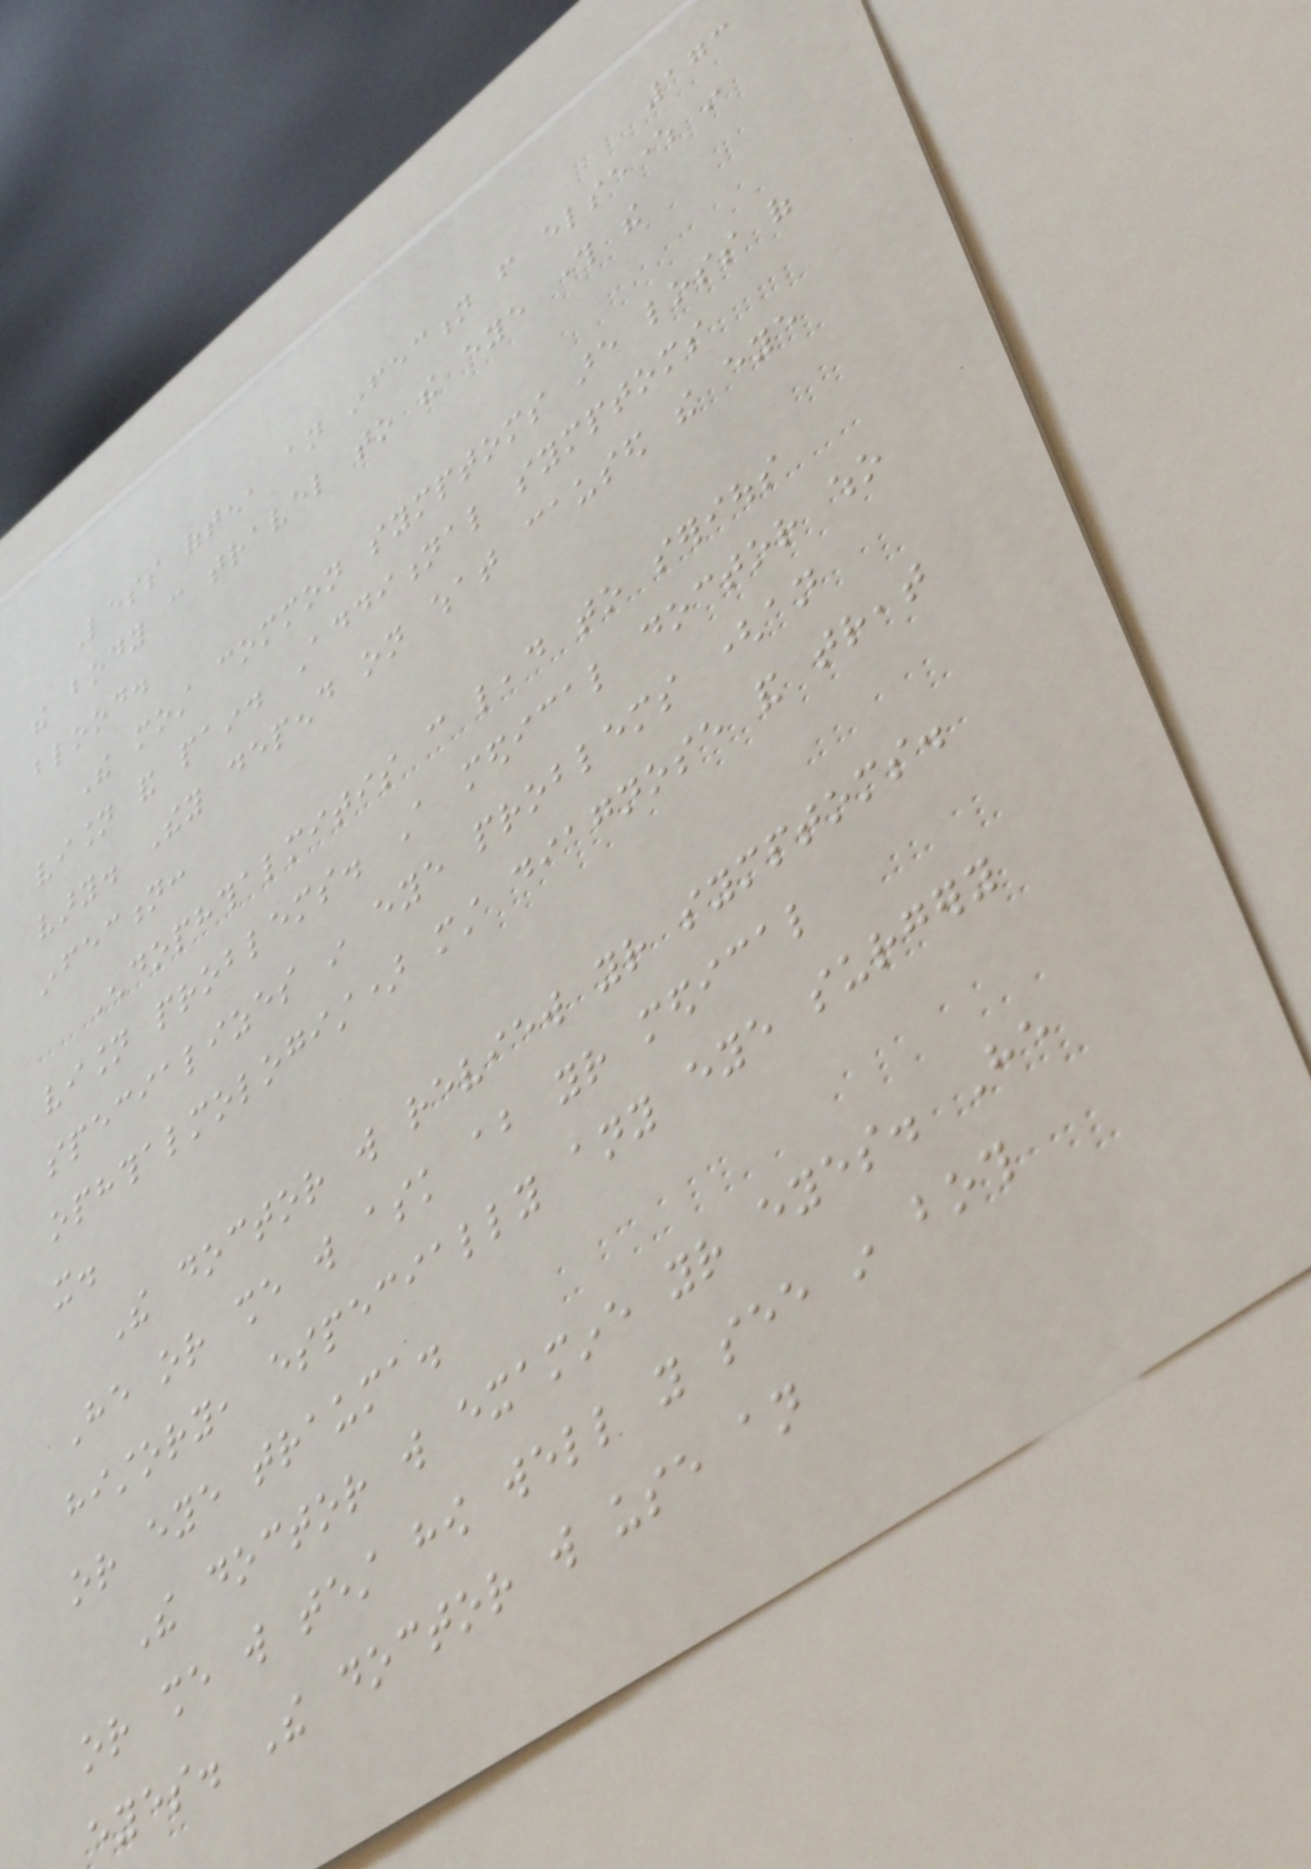173
Less often, an infection from elsewhere in
the body can travel to the eye through the
blood.
The most common symptoms are loss of
vision and pain. Additional symptoms
vary. They depend on what caused the eye
infection:
Endophthalmitis can lead to serious
vision problems. A medical doctor who
specializes in eye problems (an
ophthalmologist) must diagnose and treat
it.
The doctor will review your symptoms.
He or she will ask about your medical
history, especially any eye surgery
or eye trauma.
The doctor will examine your eyes. He
or she will test how well you see in both
eyes. The doctor will use an
